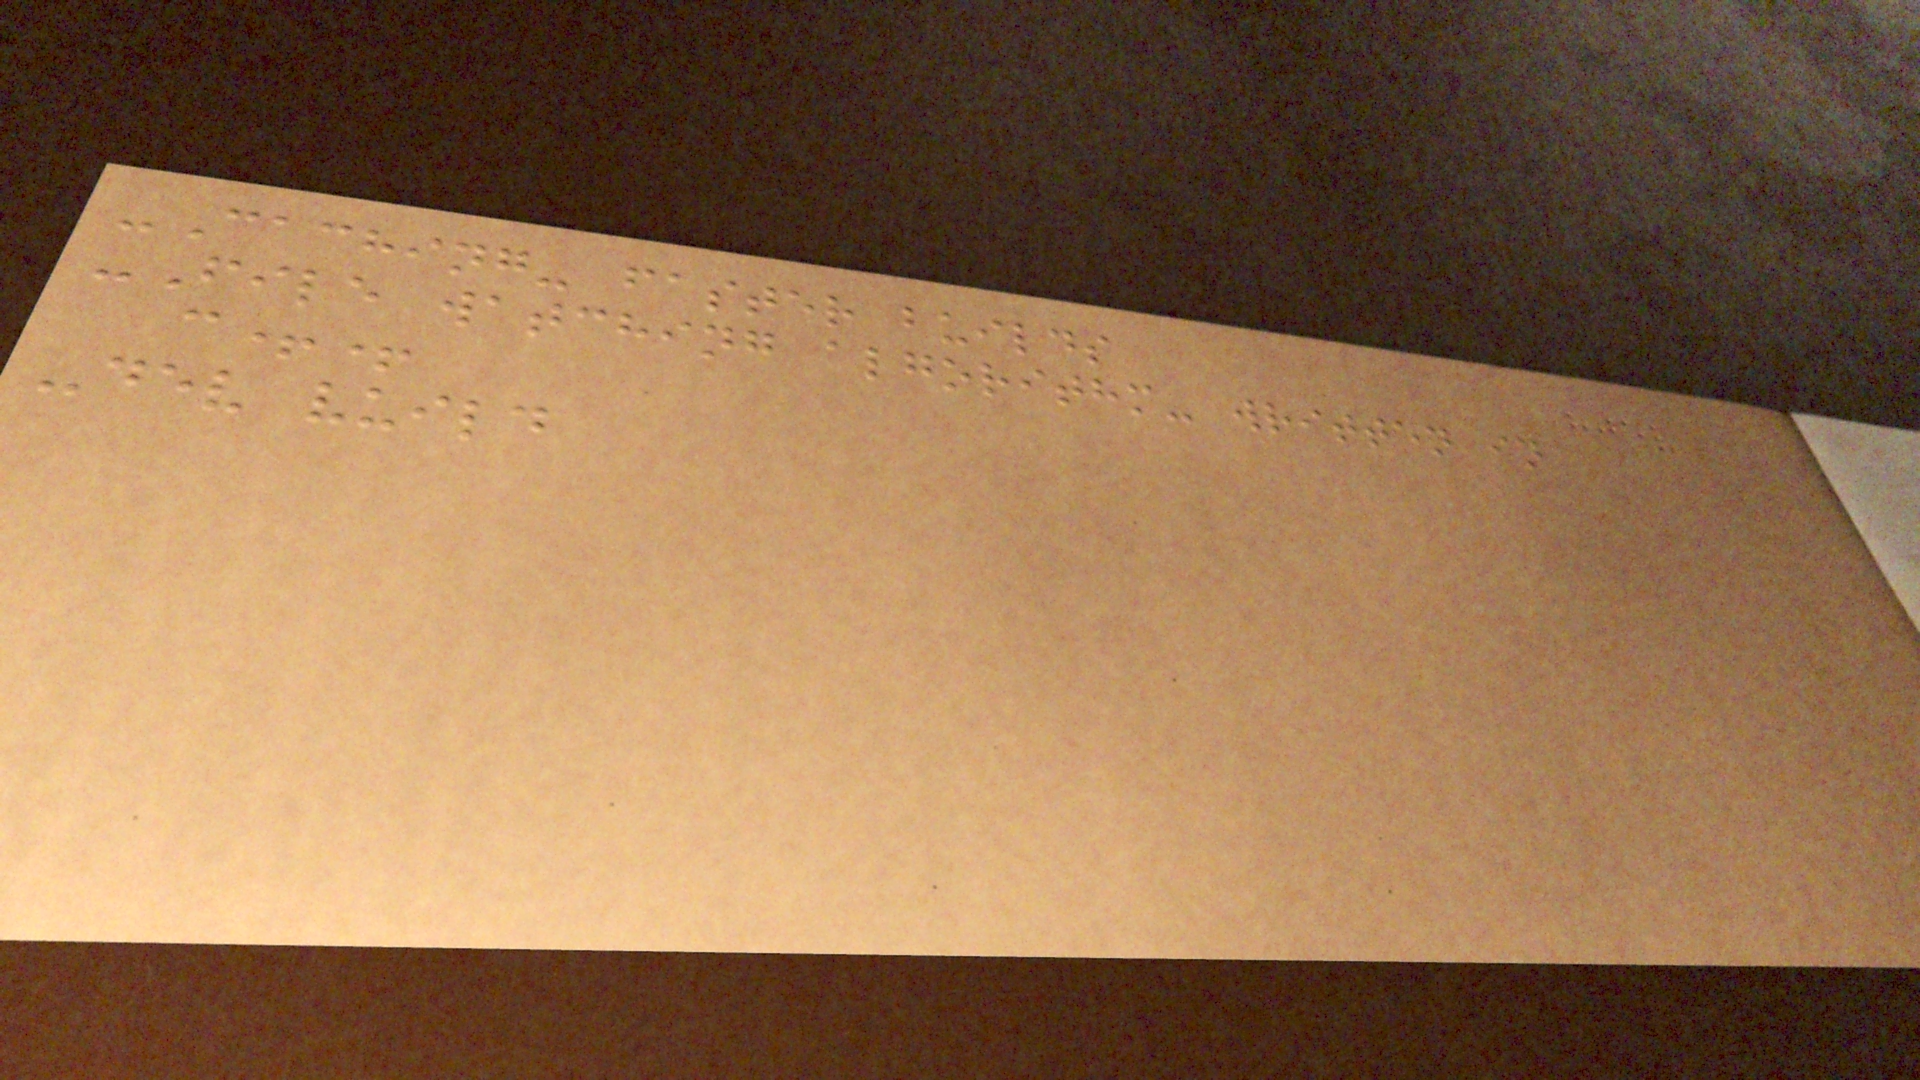-Caching- faster builds
-File watching algorithm- written in
c++
-dev vuild
